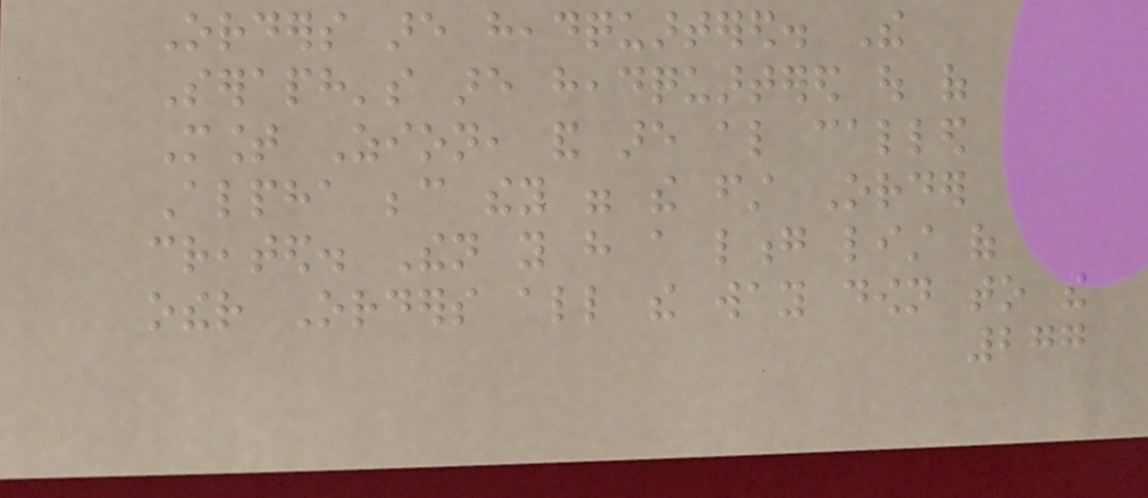Orders are headquartered. The
Seraph's are headquartered out of
Mount Zion, and are also called
Alpha because they were the first Order
created. Then you have a long list of
other Orders all the way down to the
277
